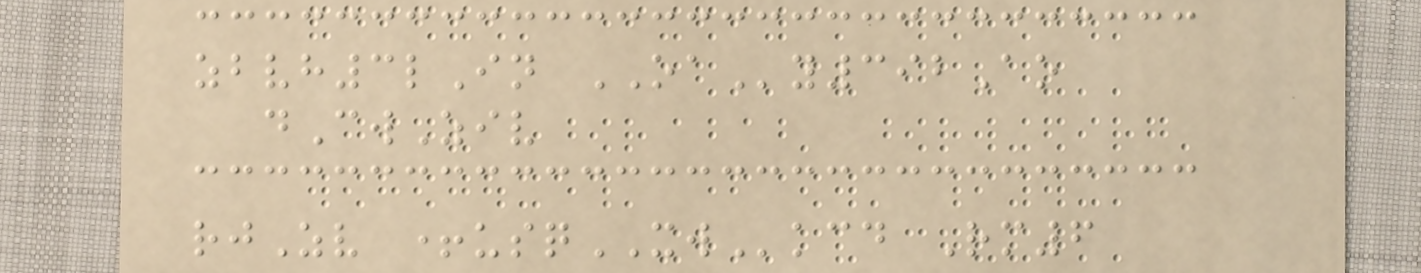zbvh3lIn OAy392Ao
dCwZiv
rjZv +usqXWkcd Rm6
